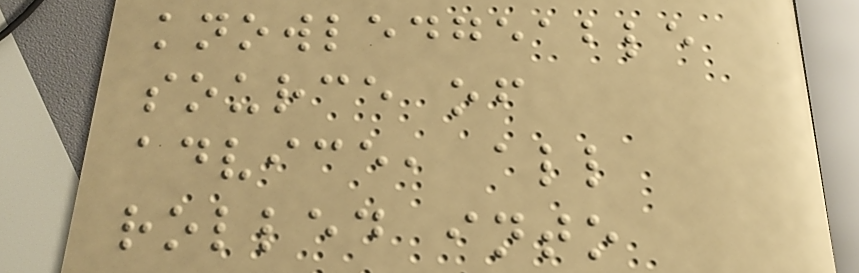knowledgeable
source of
advice, all
rolled into
